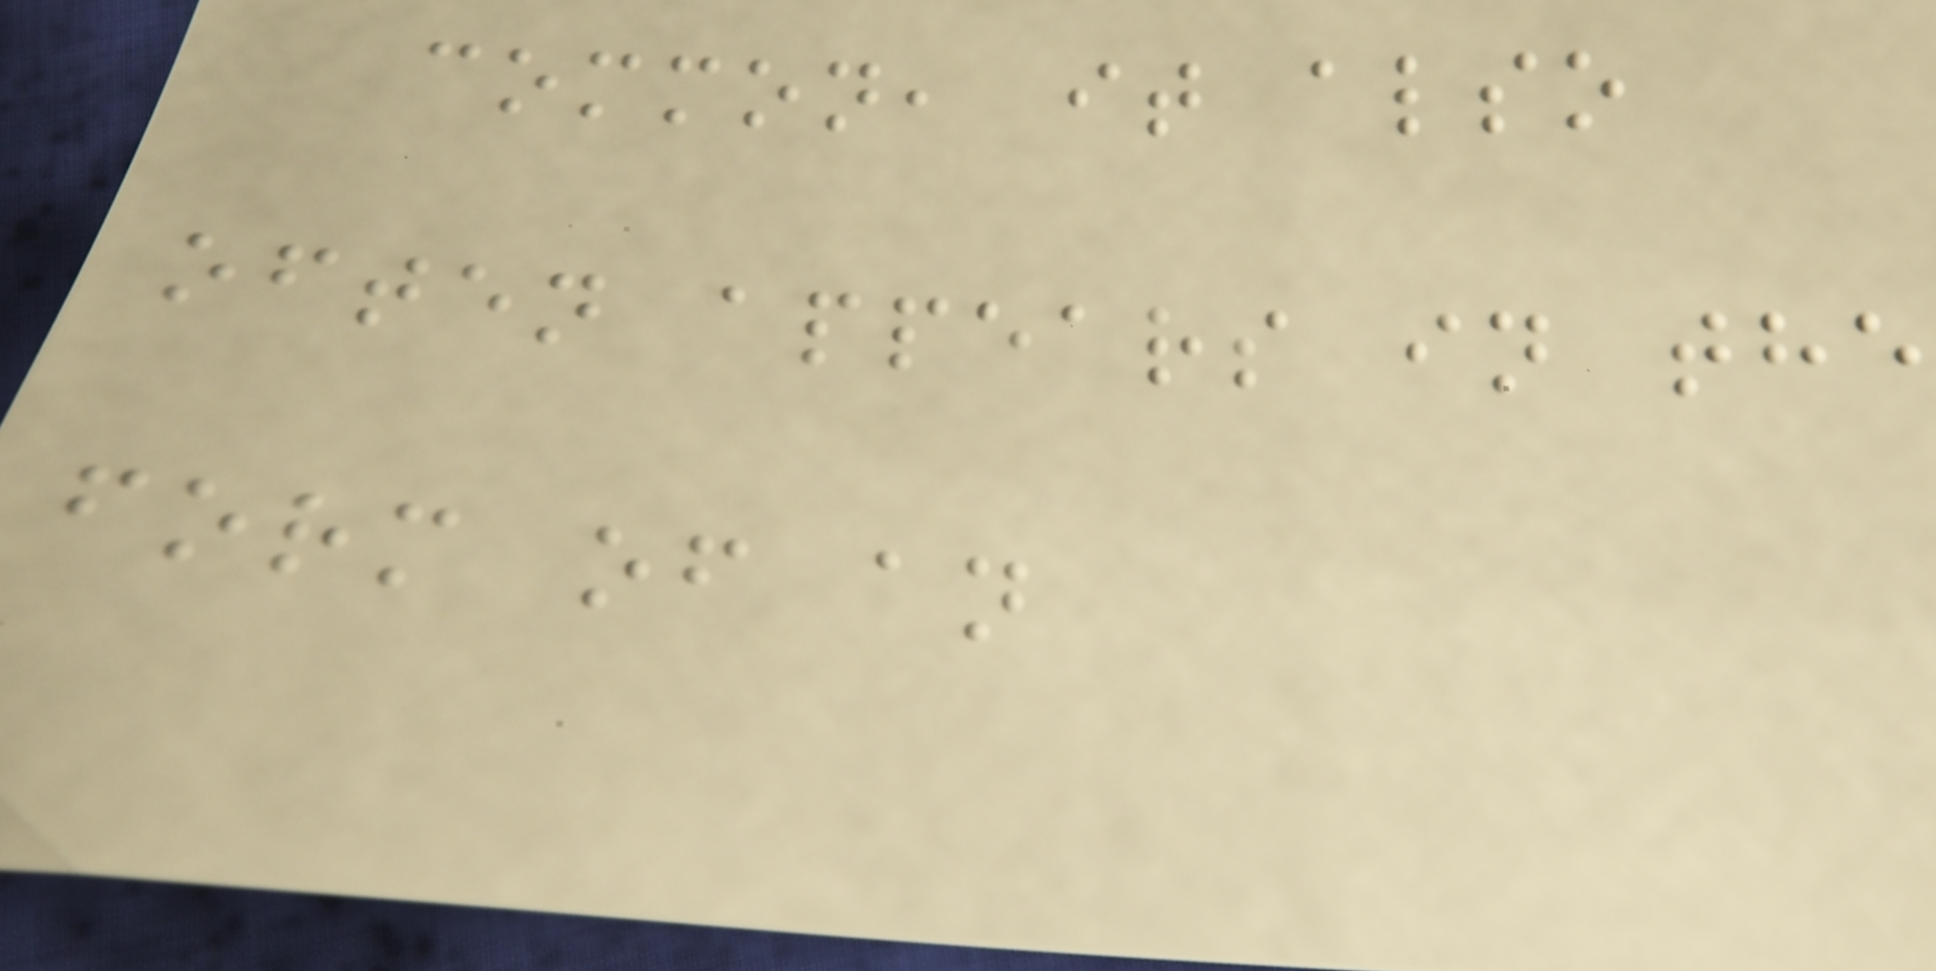common, it also
often appears in the
form of an
